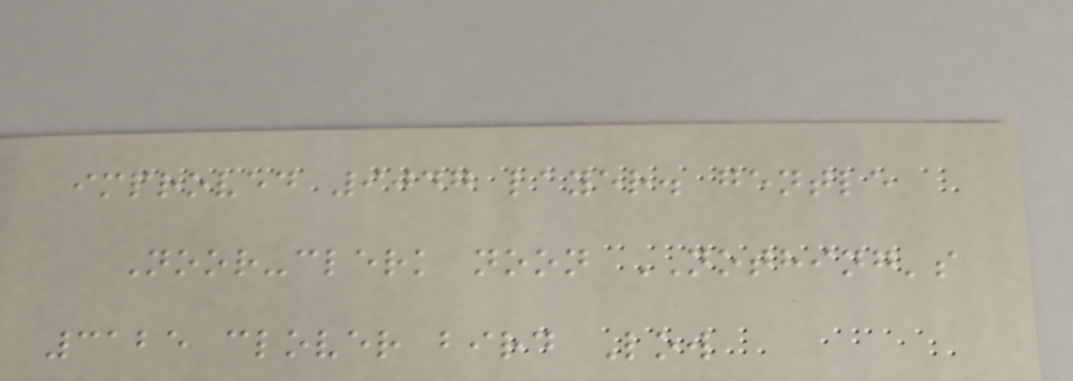improved 9047 layer. gentle
Noor-clerk noon NOTHING's
3125 clover bird Low
